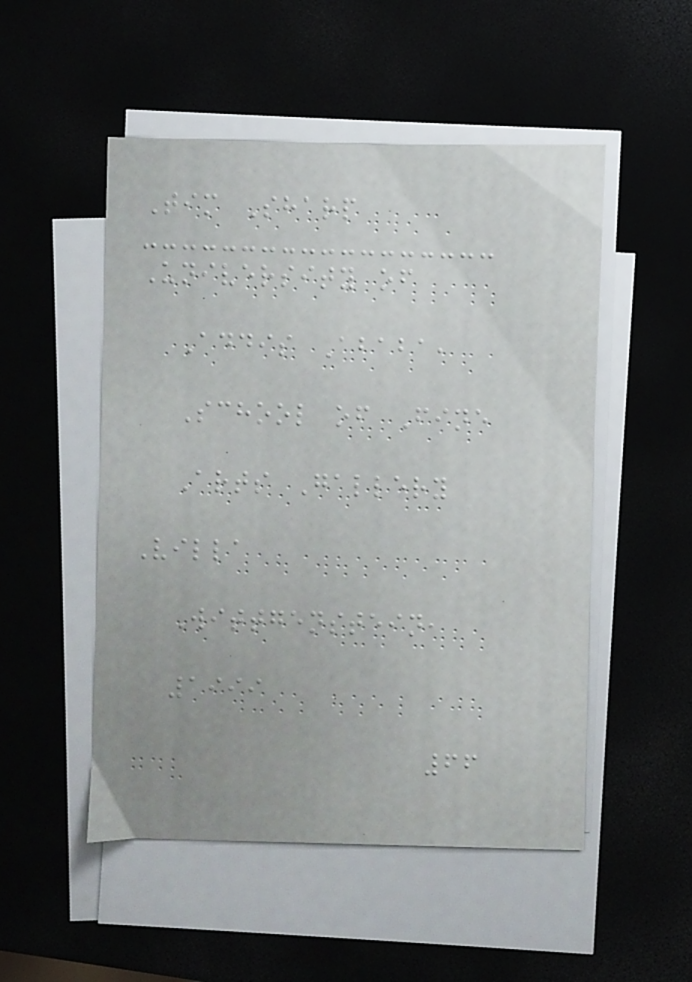Tim Sharp
University of
Addis Ababa,
School of Fine
Arts Gallery
Villa
Wittgenstein,
1999
66
